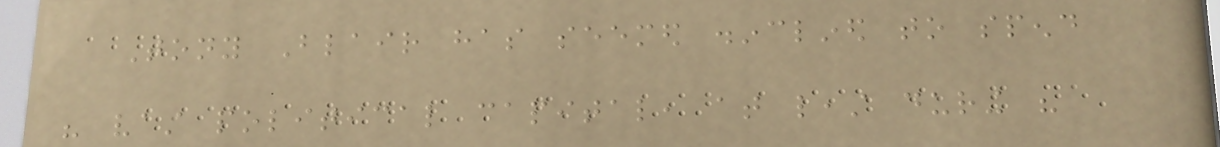Tony Blair has seemed disinclined to spend
his vast political capital, at least during his
